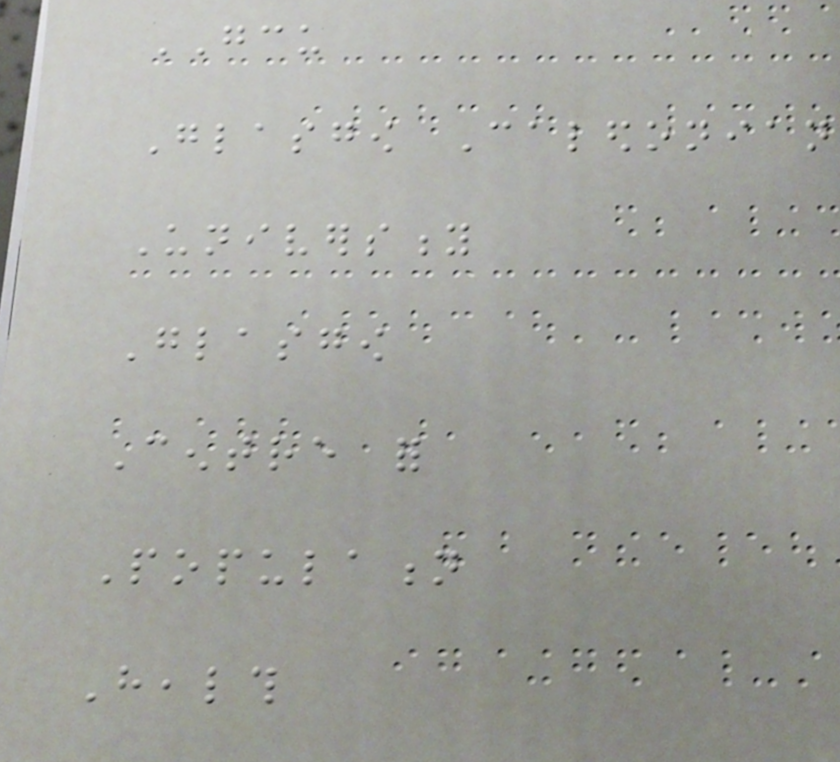GCU
Glasgow Caledonian
University
Glasgow
Centre for
Population
Health
